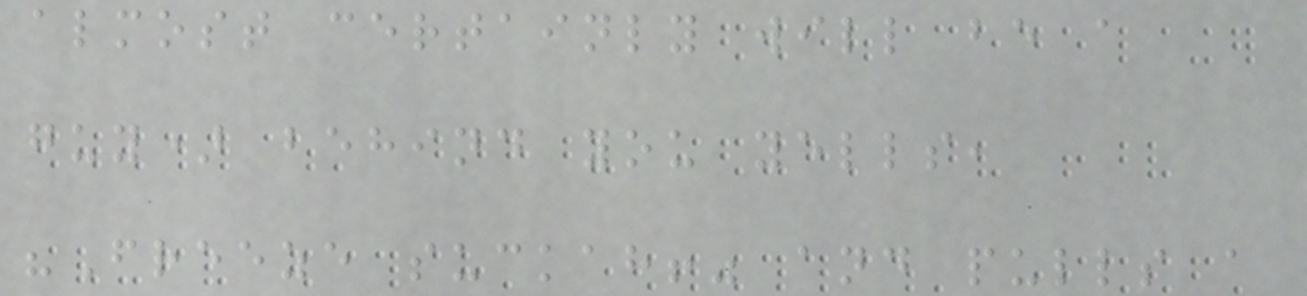almost certainly will be a
guy) behind you yells,
"Freeze suckah!" and pulls a
